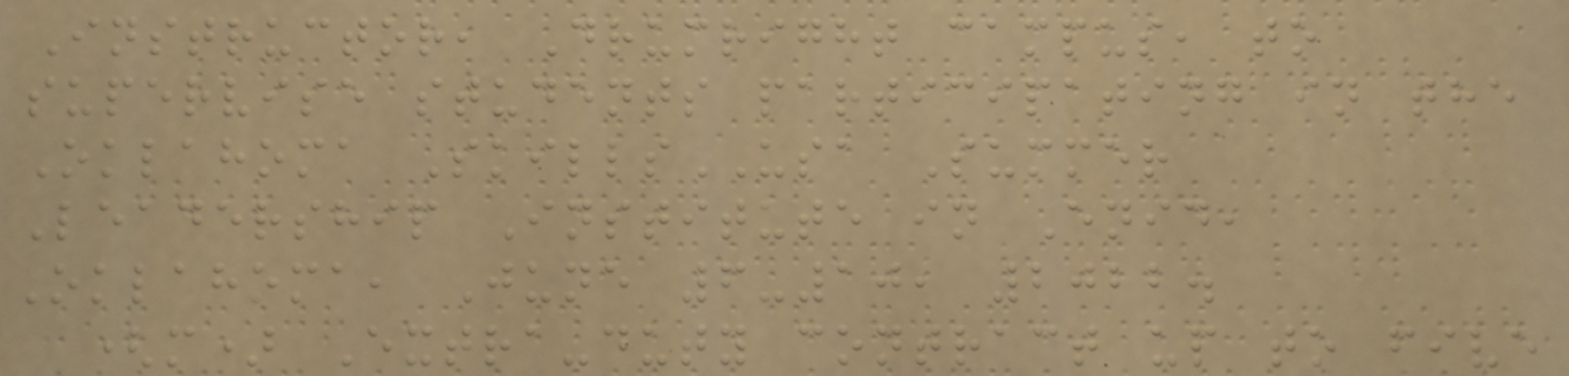Instructor, Drumright campus, to
supervise students participating in the
Oklahoma SkillsUSA Summer
Leadership Institute in Enid,
Oklahoma, June 6-10, 2022.
(m) Extra-duty contract up to five
